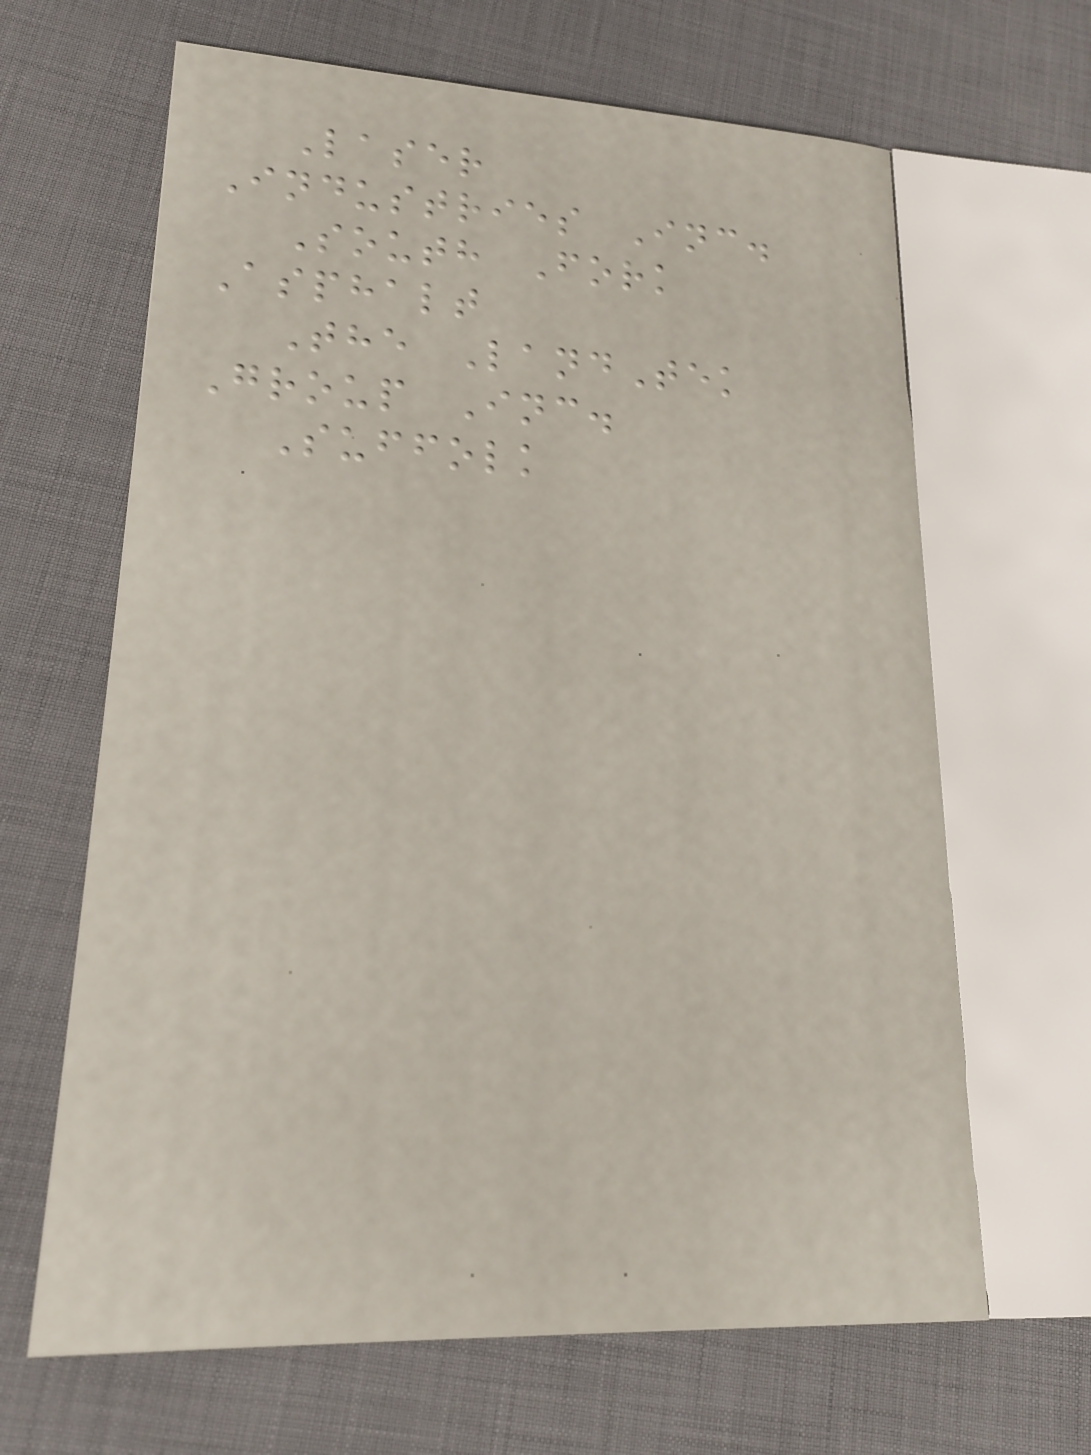Laser
Industries Inc.
South Fork
Asphalt
The LandTek
Group Inc.
Suffolk
